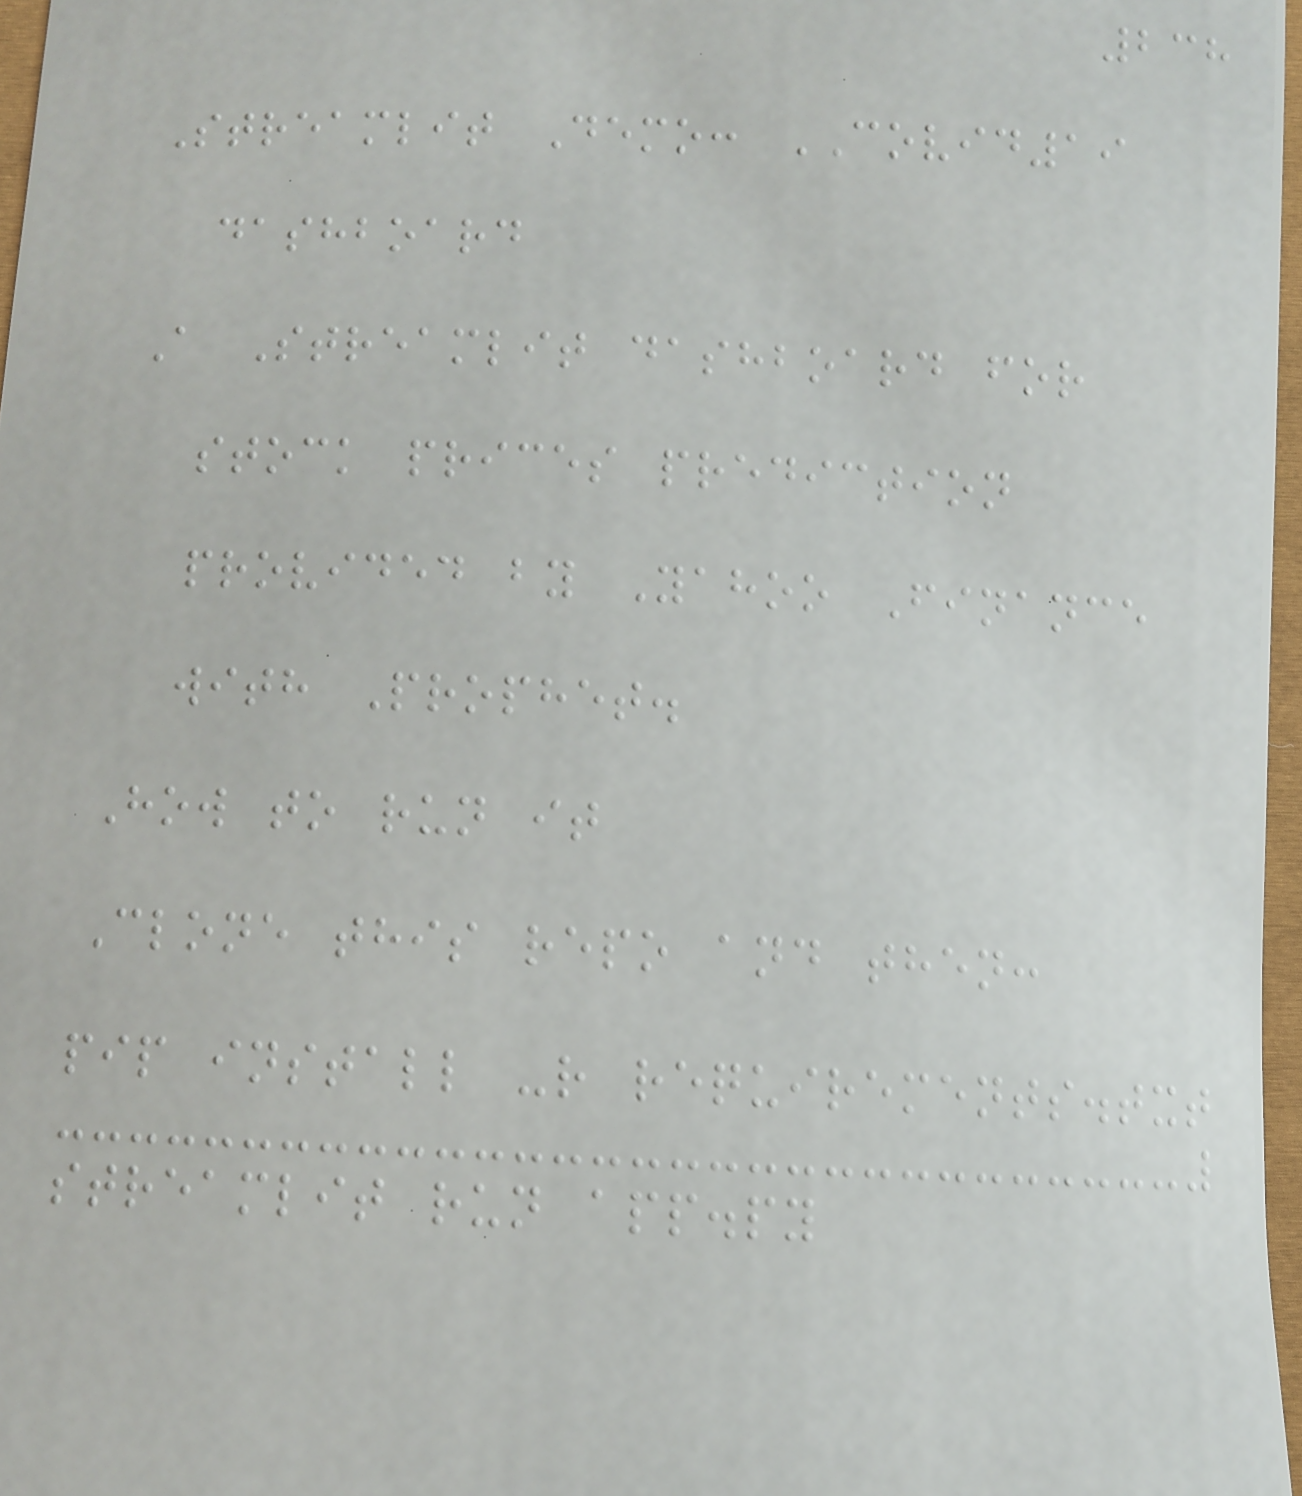238
Streamlit Demo: COVID19
dashboard
A Streamlit dashboard for
stock prices prediction
provided by Yahoo Finance
with Prophet.
How to run it
Clone this repo and then:
pip install -r requirements.txt
streamlit run app.py
